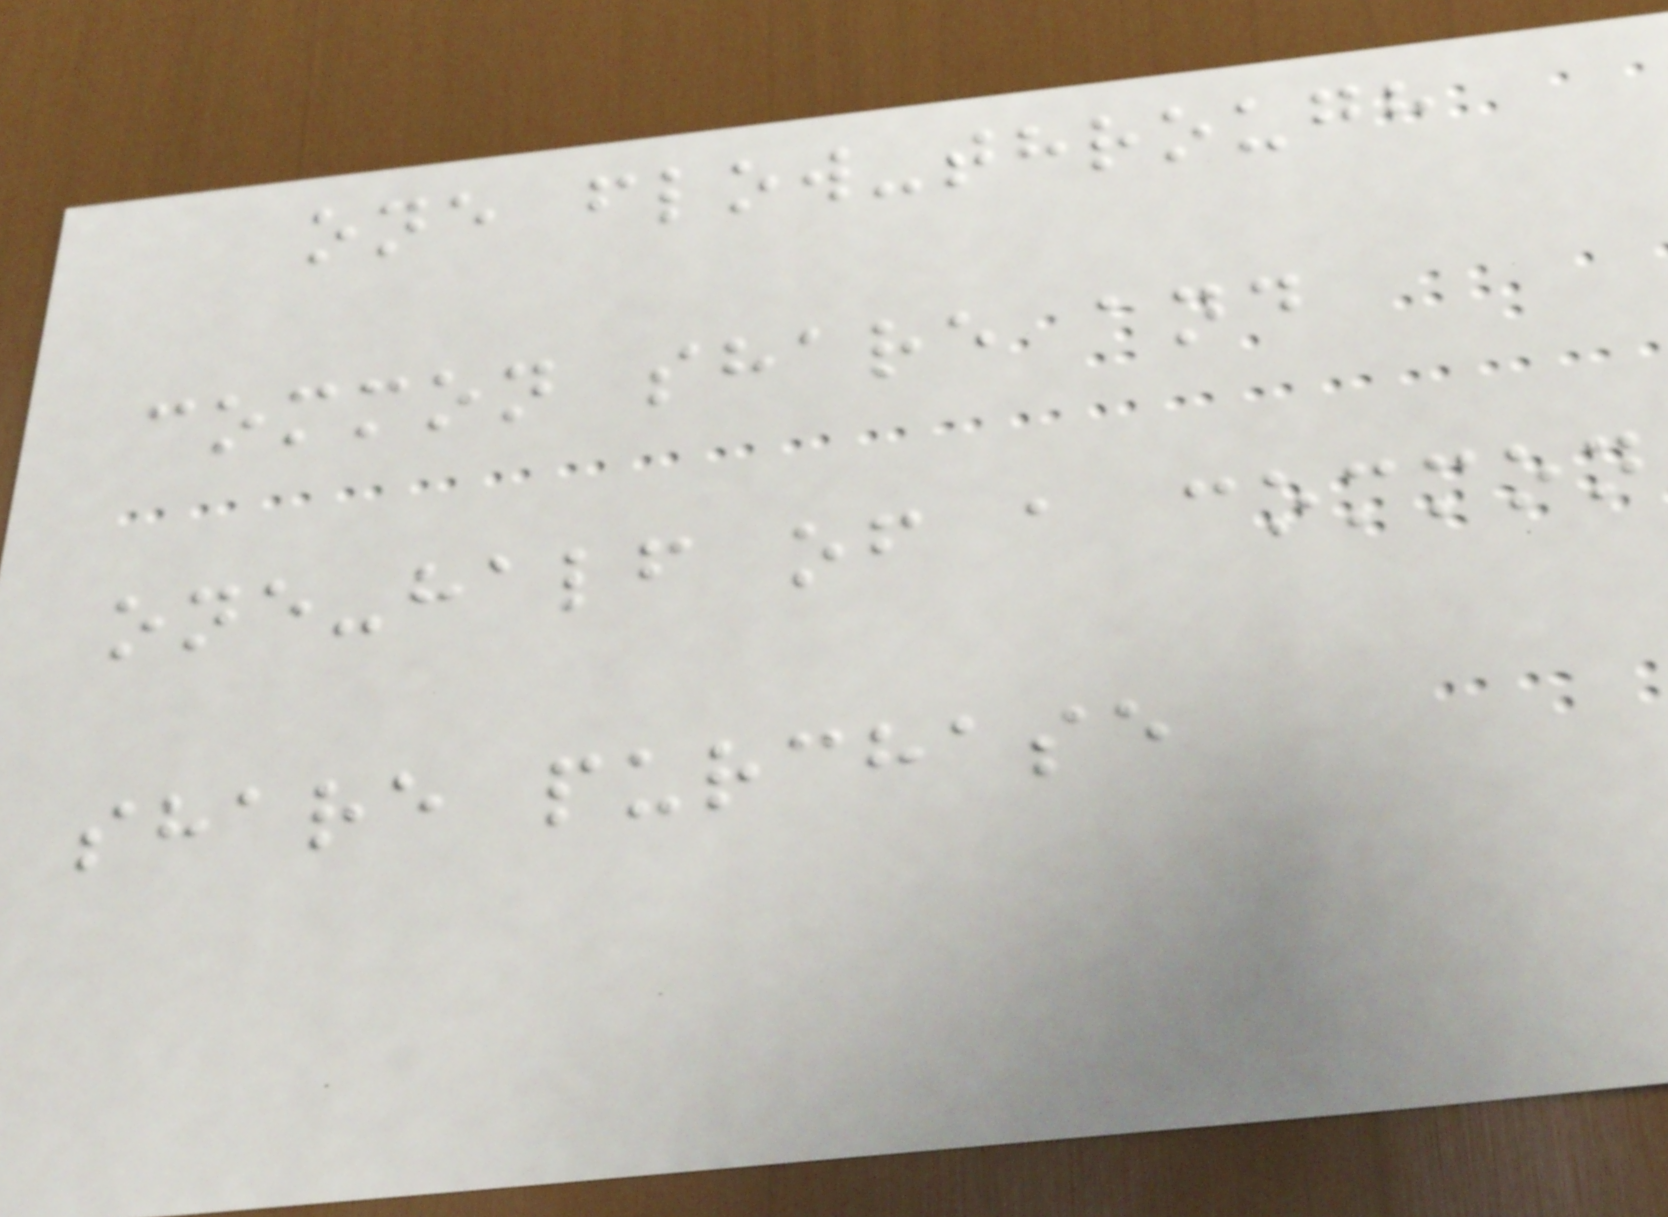one flow-through
common share and
one-half of a common
share purchase
